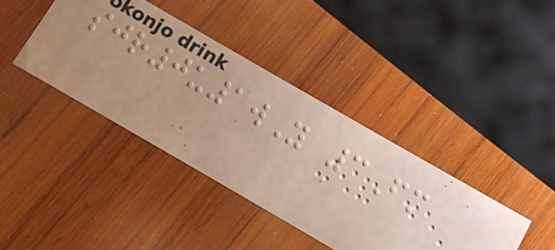sjr0u1wY 3Fm
